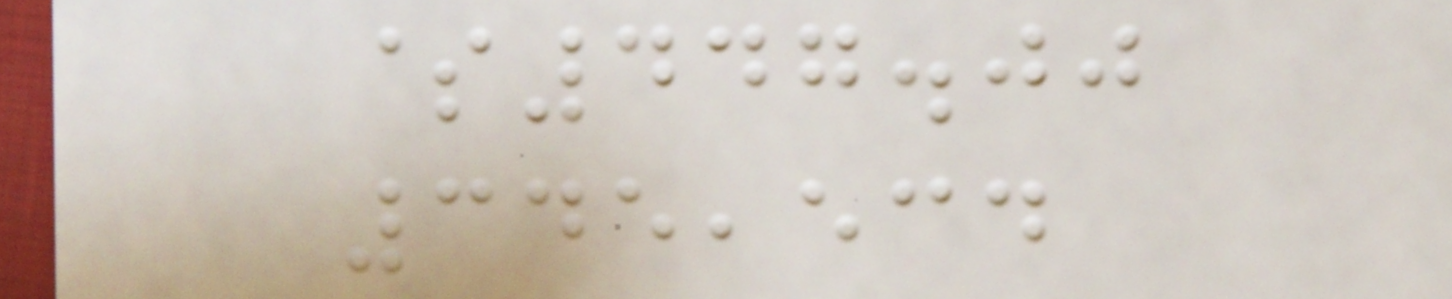$447.00
345,534
